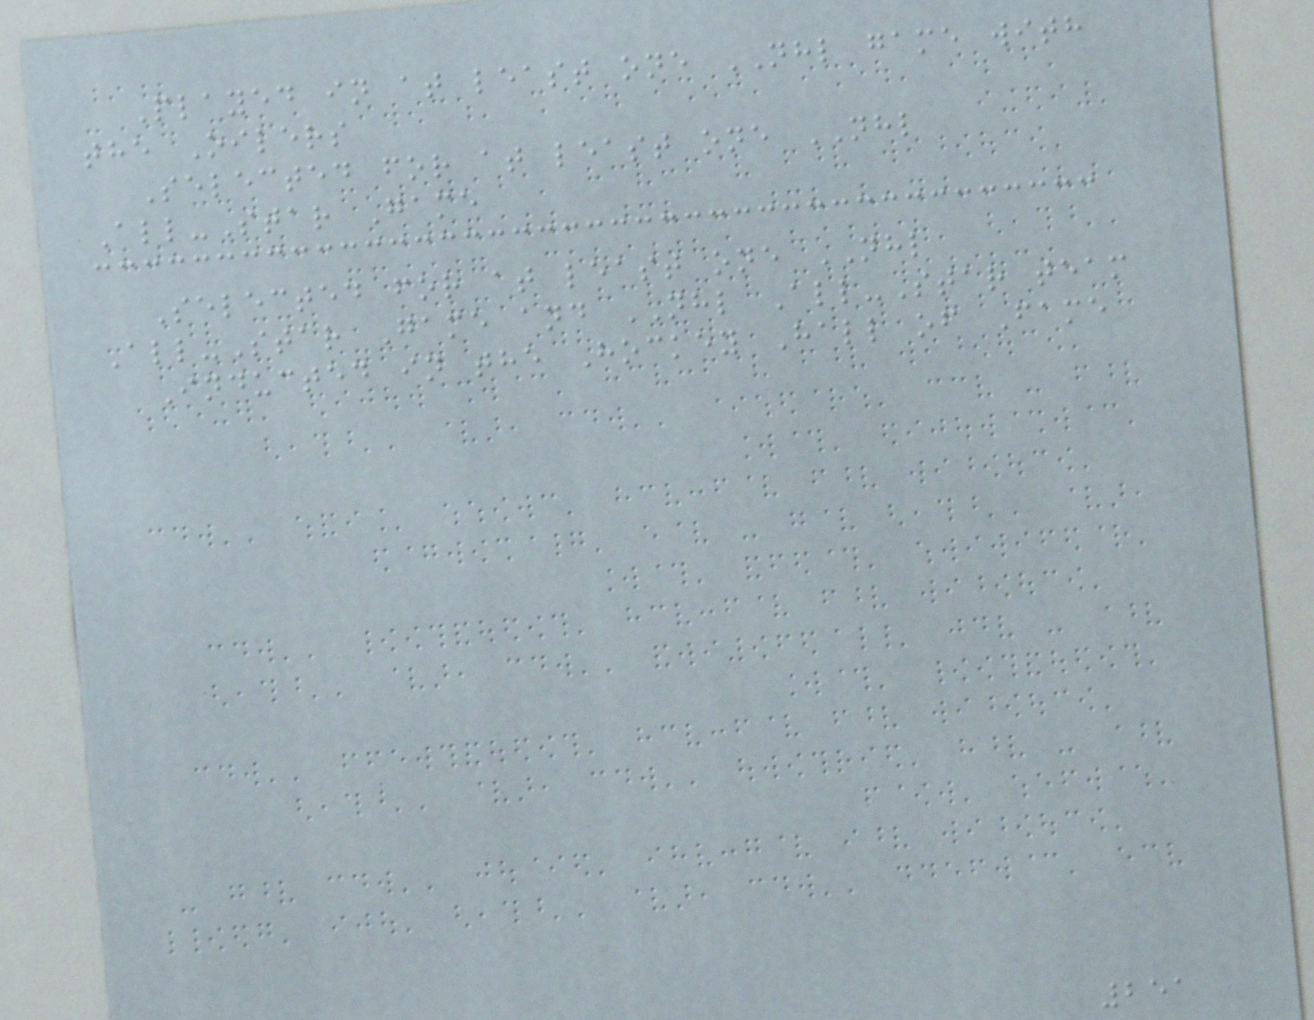Played in at least one NHL game with
the Oilers
Selected for at least one NHL
All-Star Game
Selected for at least one NHL
All-Star Game and NHL All-Star team
Inducted in the Hockey Hall of Fame
251
